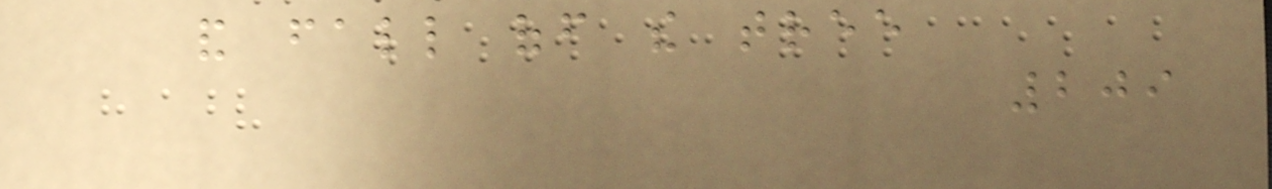and fall off the tree
209
